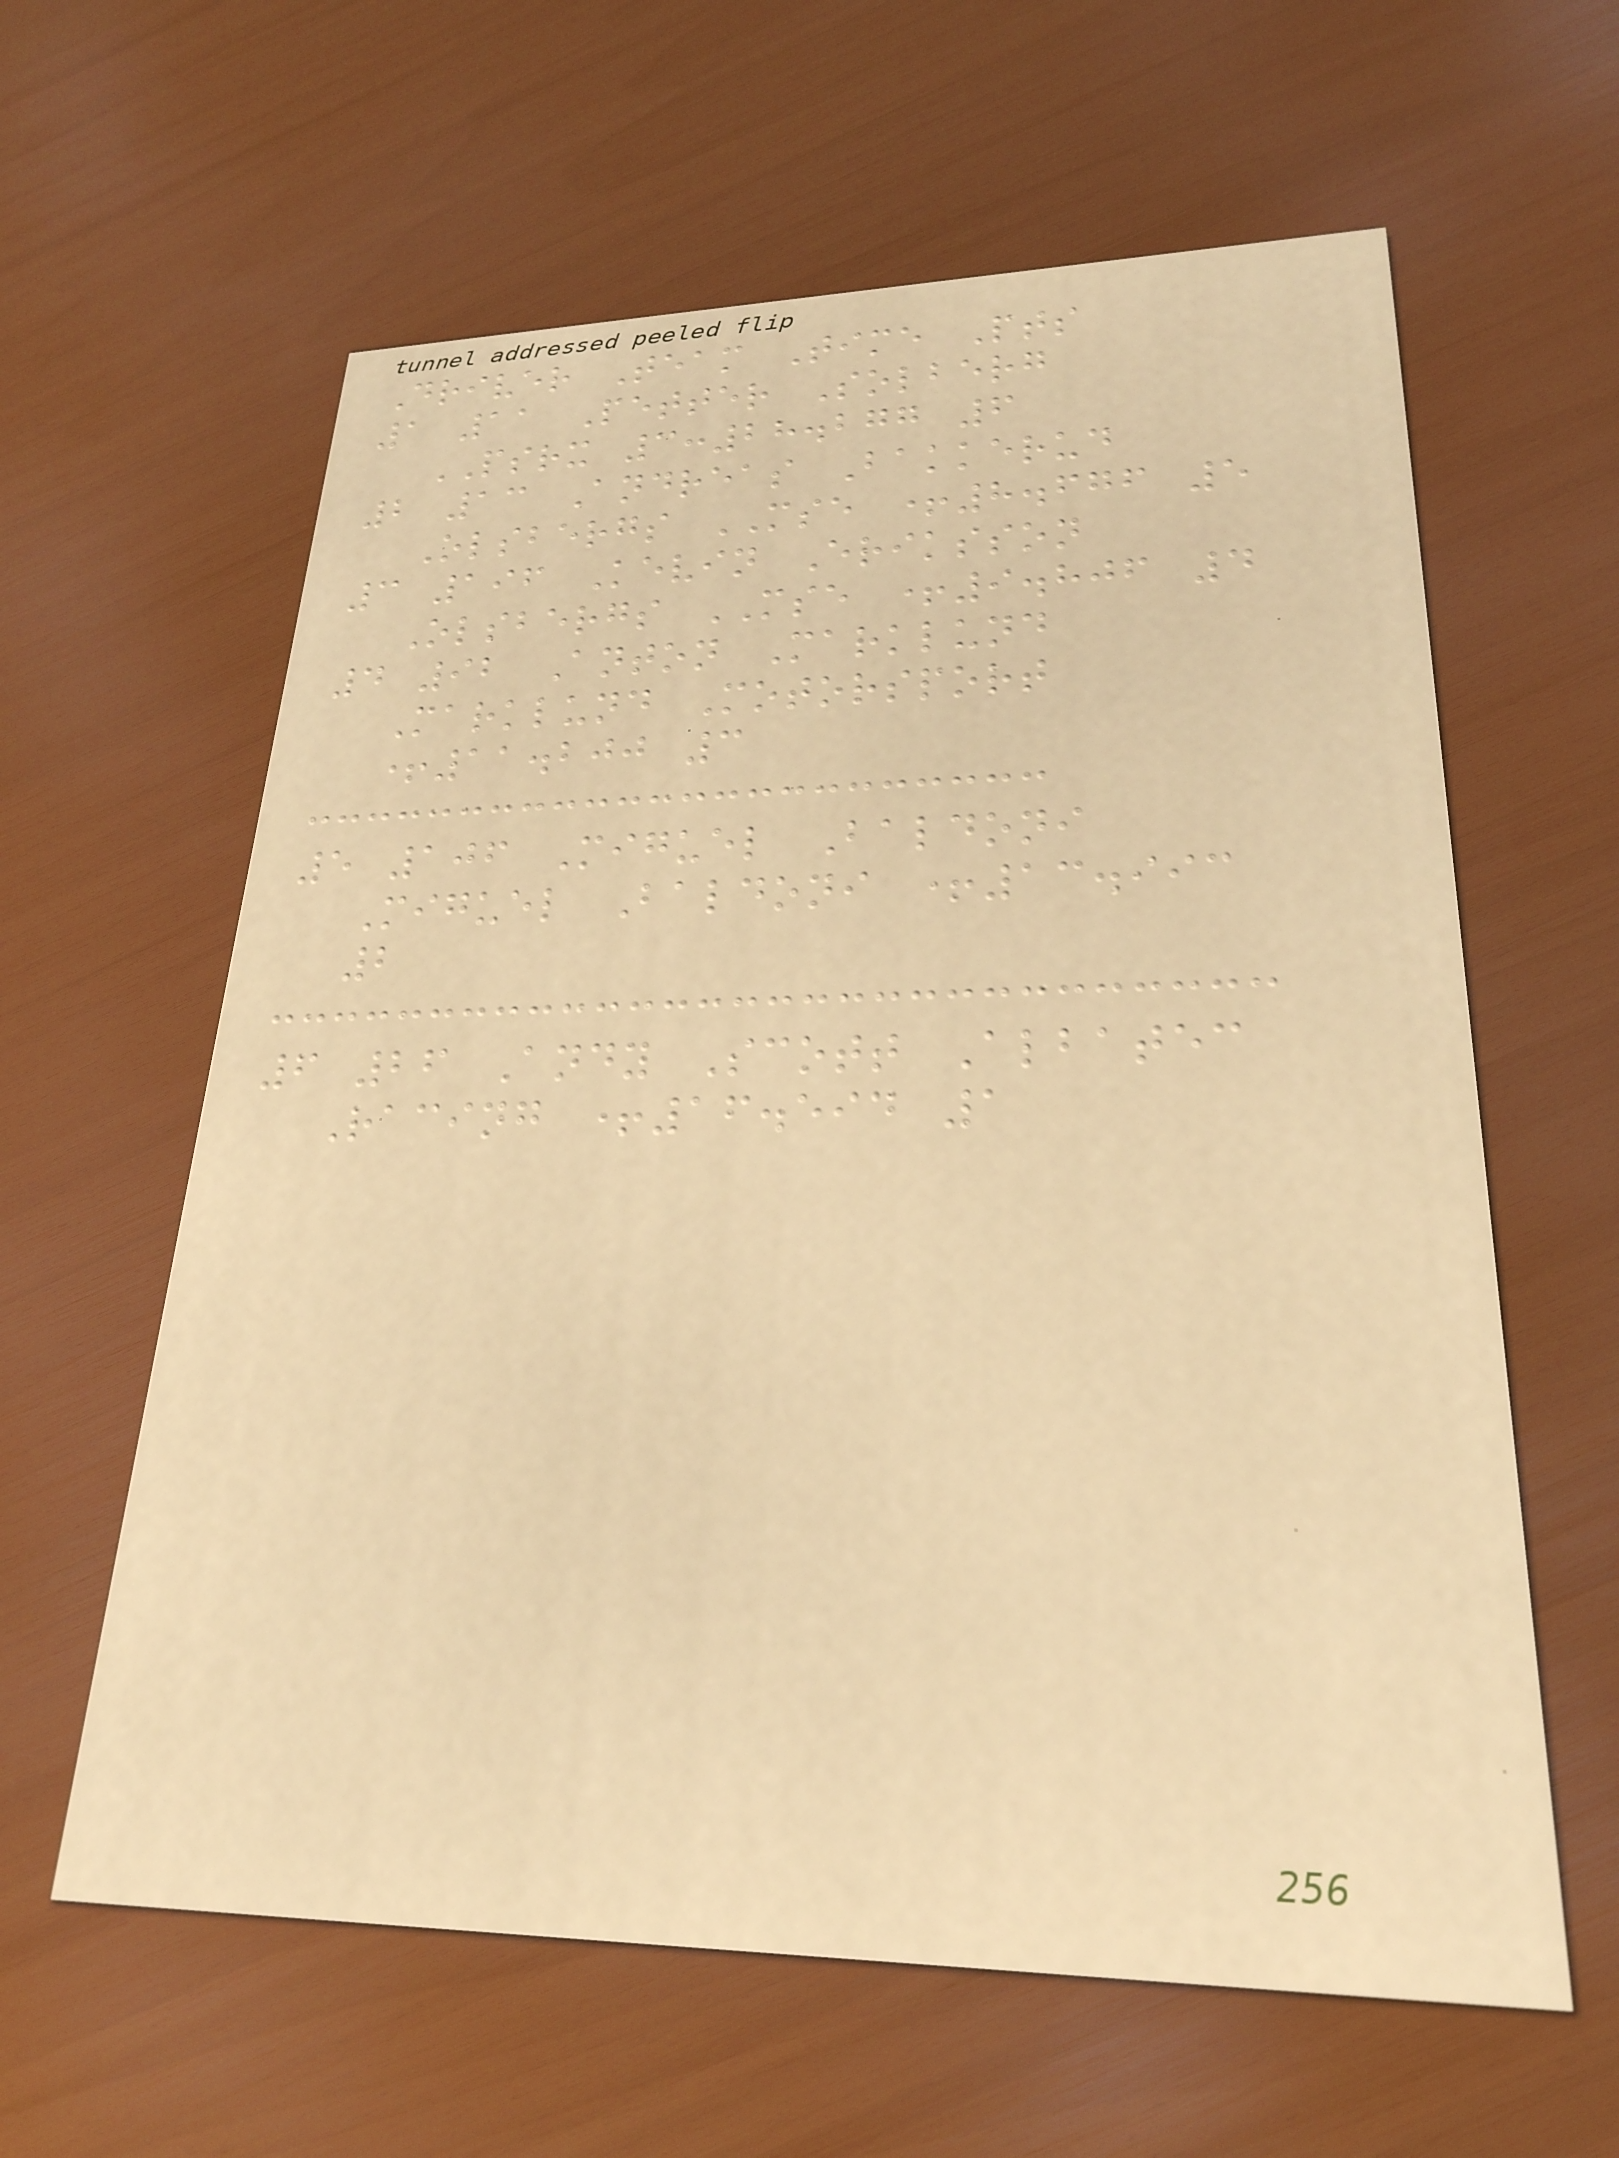Driver Team Time Pts
1 11 Petter Solberg
PSRX 3:28.277 6
2 13 Andreas Bakkerud
Olsbergs MSE +8.676 5
3 196 Kevin Eriksson
Olsbergs MSE +9.806 4
4 92 Anton Marklund
Marklund Motorsport
+11.200 3
5 106 Miguel Baldoni
Miguel Baldoni +13.993
2
6 26 Andy Scott Albatec
Racing +16.594 1
